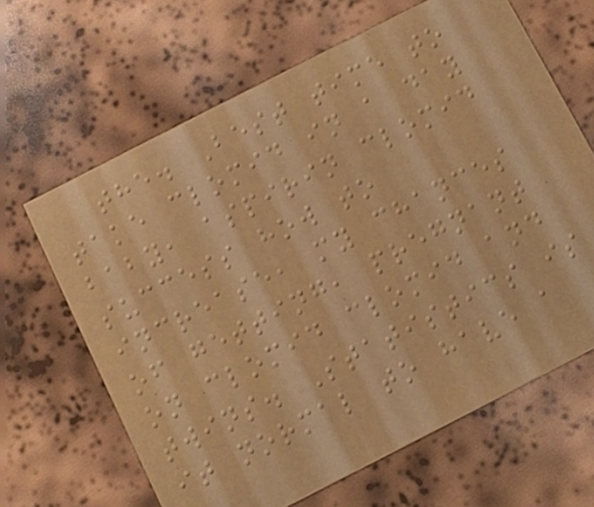the. Best time to
take clomid in a day
baby, aspirin clomid
success how to
increase, my chances
of getting, pregnant
on clomid clomid and
twins. Statistics is
it normal to have a
